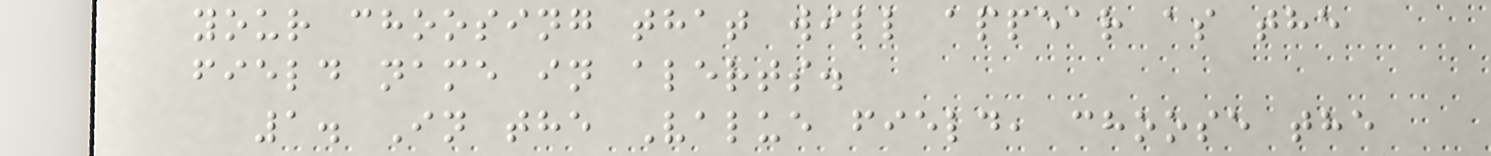your choosing that will appear as the
field name in alerts.
1. In the Value field, choose the
